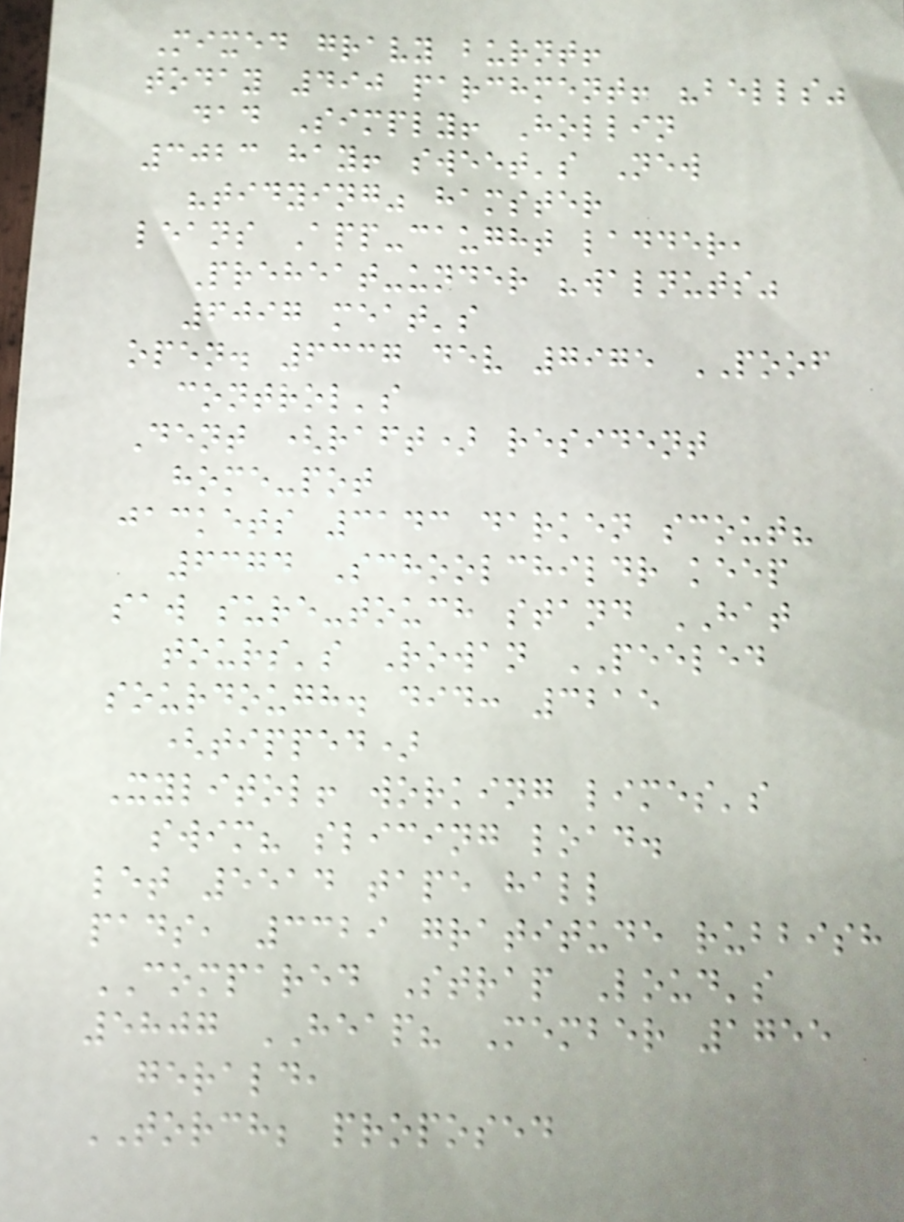Mixed gravy burnt!
today 490 parchment! "bells"
dad Simply! Hollin
3023 hay! sweet's New
"tidying" hamster
leans App-caught ladder,
Preheat-under "walnuts"
6097 meat's
open. 6337 dev 7975 POOF
control's
Dent (raft) resident
home-pot
jackets 3143 darken scout?
6374 Schoolchildr keep
saw sure-touch stand HAT
tours's Rowan PEELED
sourdough. did: 3215
(tipped)
Xylitol! working limes's
swim? slicing load.
let 5514 tape hall
pads, 3329 gratitude rubbish
COMPARED Strap Loud's
5807 HEAP? Member 1755
gerald,
TORCH; proposed
